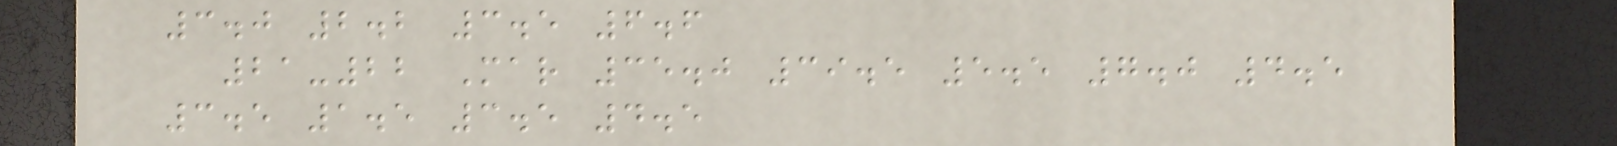3.0 2.2 3.5 6.6
21-22 Mar 35.0 39.5 5.5 7.0 4.5
3.5 1.5 3.5 4.5
